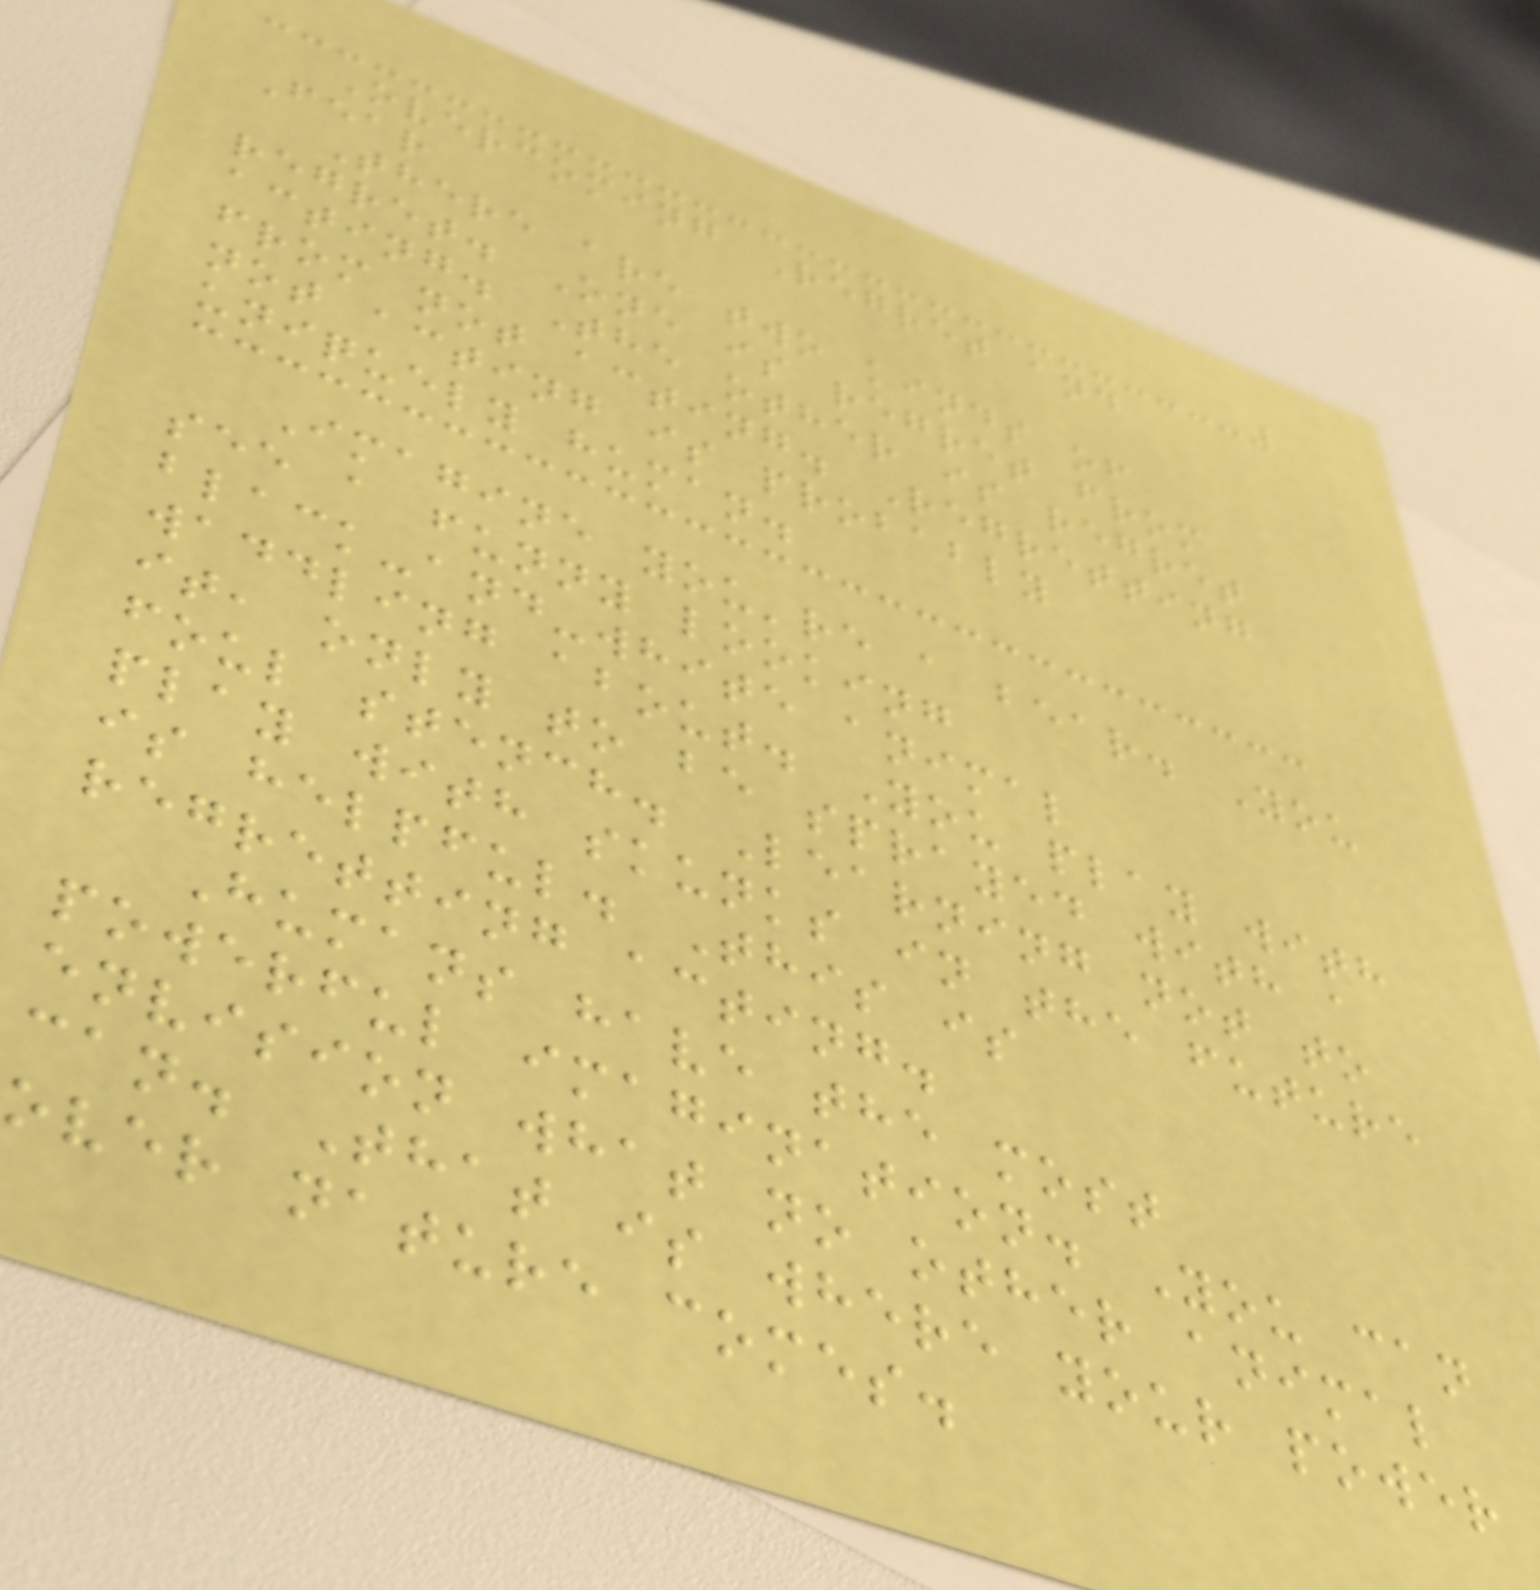Overcoming Regret and
Fear
There are two kinds of
regret. One is regret from
acting. The other is regret
from not acting. Regretting
not acting is probably
uniquely human.
Imagine you're a bear. You
see a funny looking
black-and-white animal
waddling about. You play with
it, only to be sprayed with a
foul stench. Learning not to
play with skunks in the future
is helpful. This is
regretting acting.
Humans have the most
powerful imagination. You can
envision what no other animal
can. That is where your power
over nature comes.
